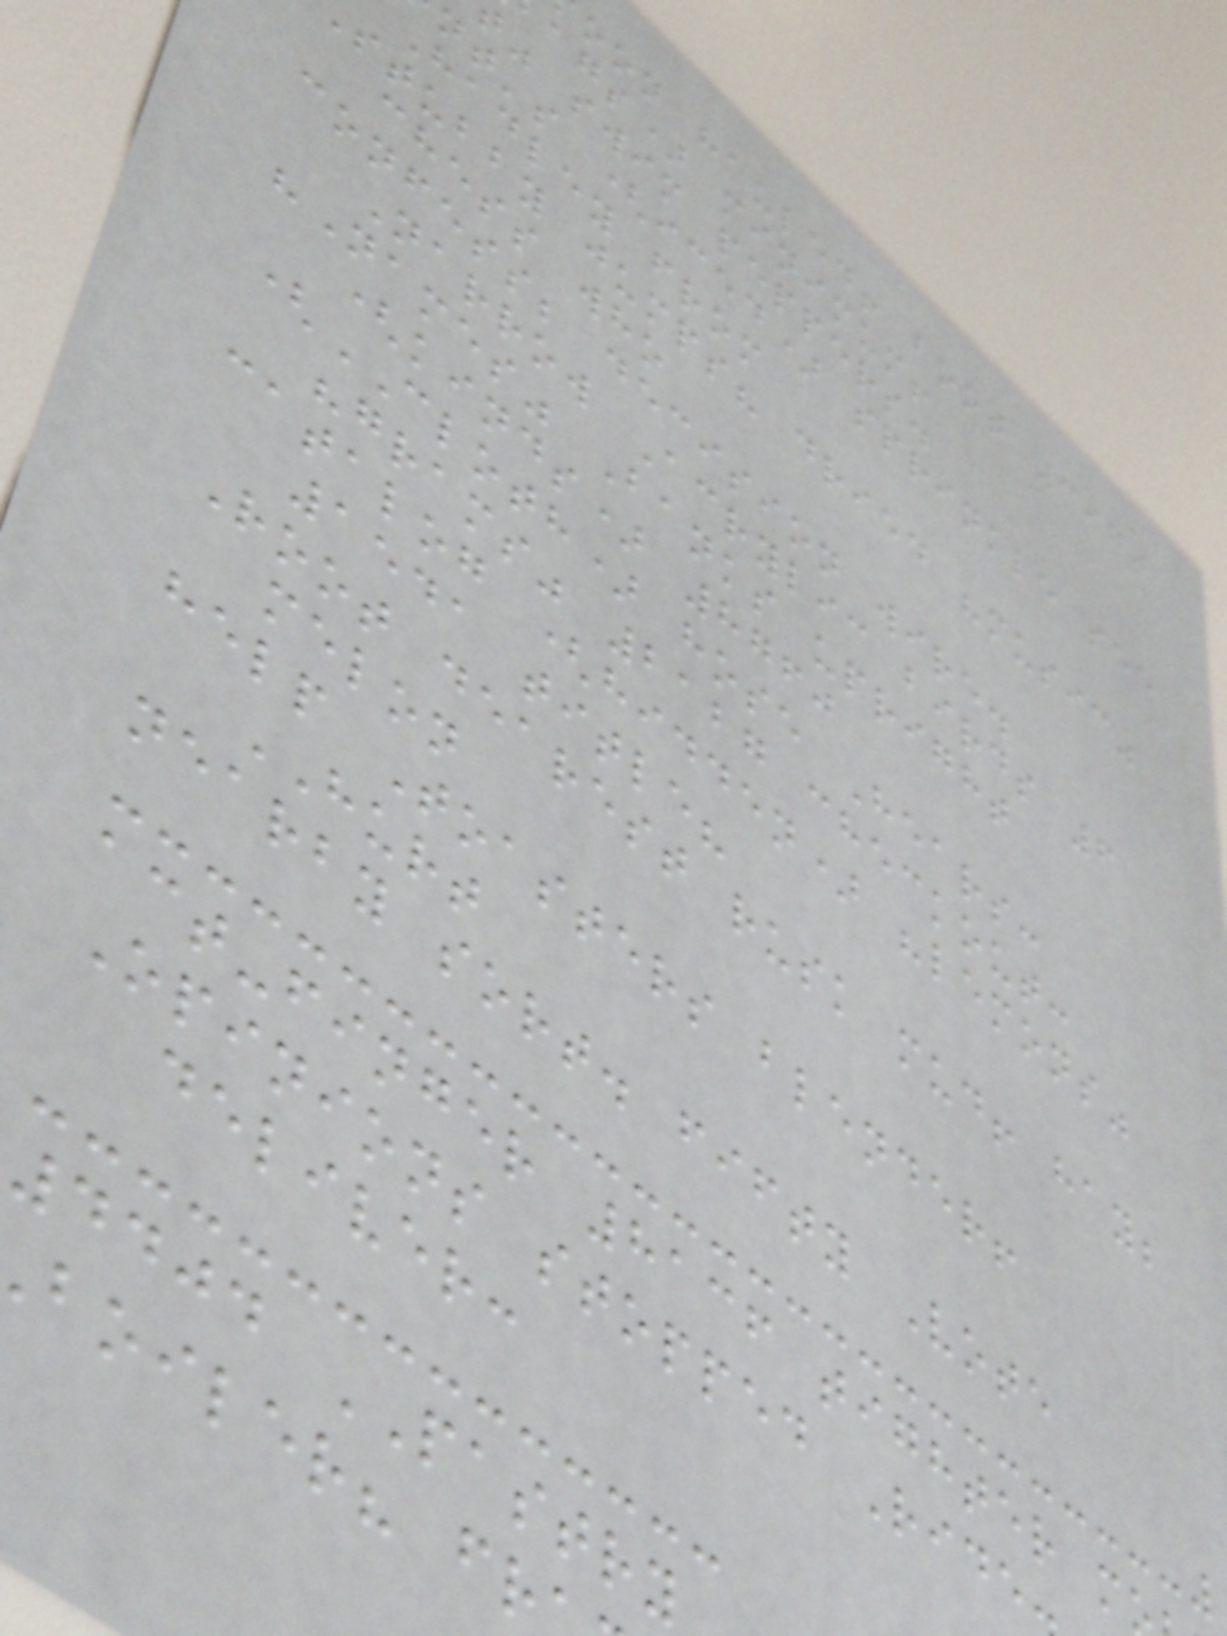oon hauled! boot 3970
ags) minimum!
swim peppers.
nt's (iced) sprinkle see
Hadley from
stubby jumps? dried "music"
chess who
confess; decision wire.
Narrow Acrylic birds 6
"Names" Banks upright
(kinds) 8760
(CLOTH) hose Hears:
"grams" 2127 checkout:
catalog (hidden) "lemons"
1541 title?
Root dearest rusk mud! hay;
melon
help Toasters blender!
HURT
nearby sort. fifty Vote
act-finger 8136 tighter m
Opinions stopped Ride
deliver:
4404 PASTRY
boiler? fr
